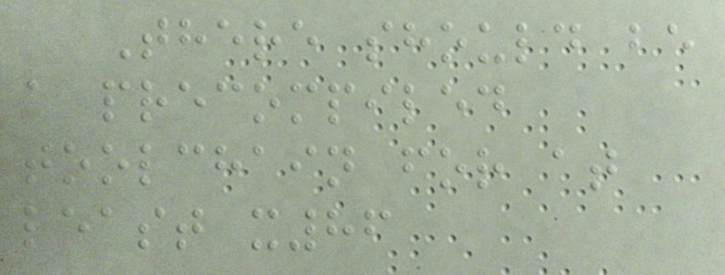There should be
a precompiled
toolchain for at
least x86
